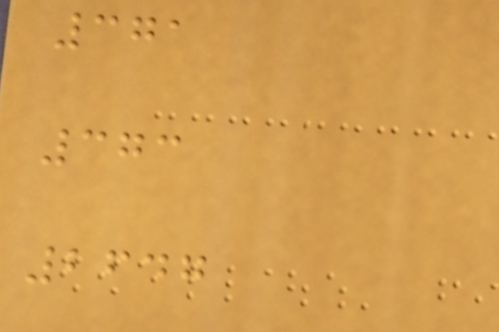371
373
2647
